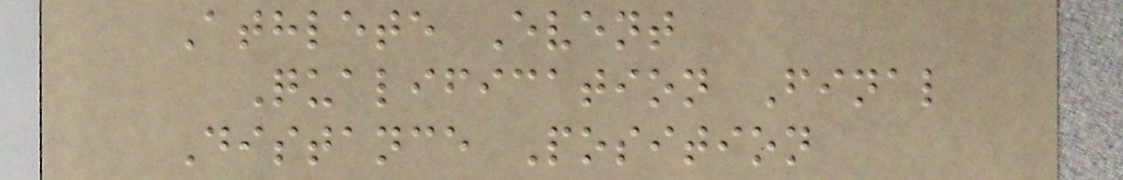Athlete Event
Qualification Final
Distance Position
